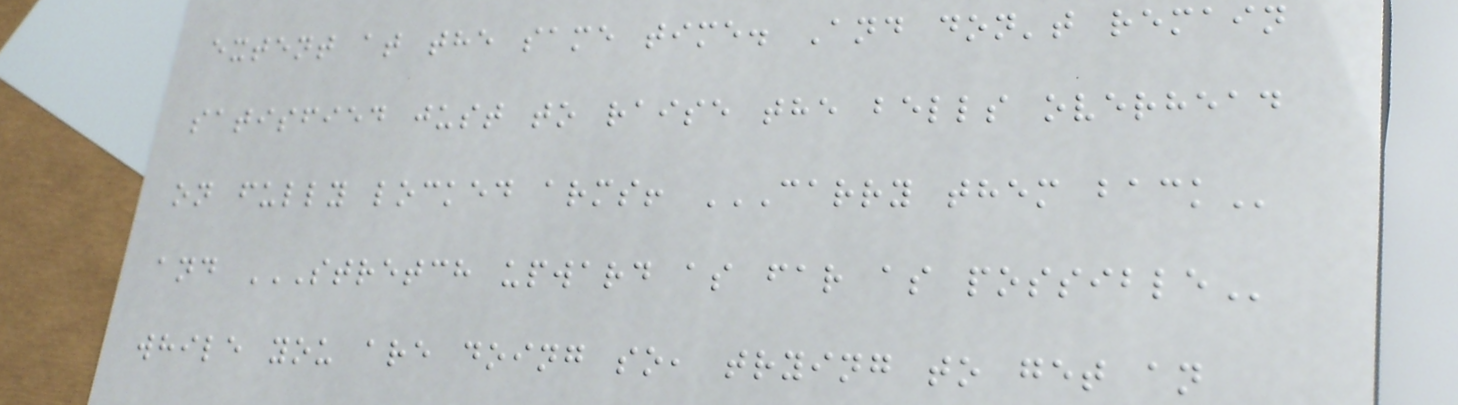extent at the same time. And don't remain
satisfied just to raise the bells overhead
on fully locked arms! CARRY THEM BACK
and STRETCH UPWARD AS FAR AS POSSIBLE
while you are doing so, trying to get an
